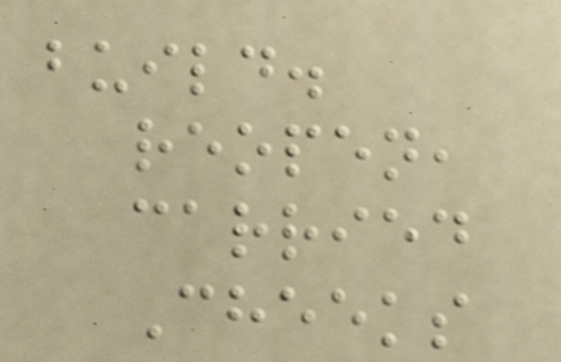build.
reopen,
carried
Cheeks
